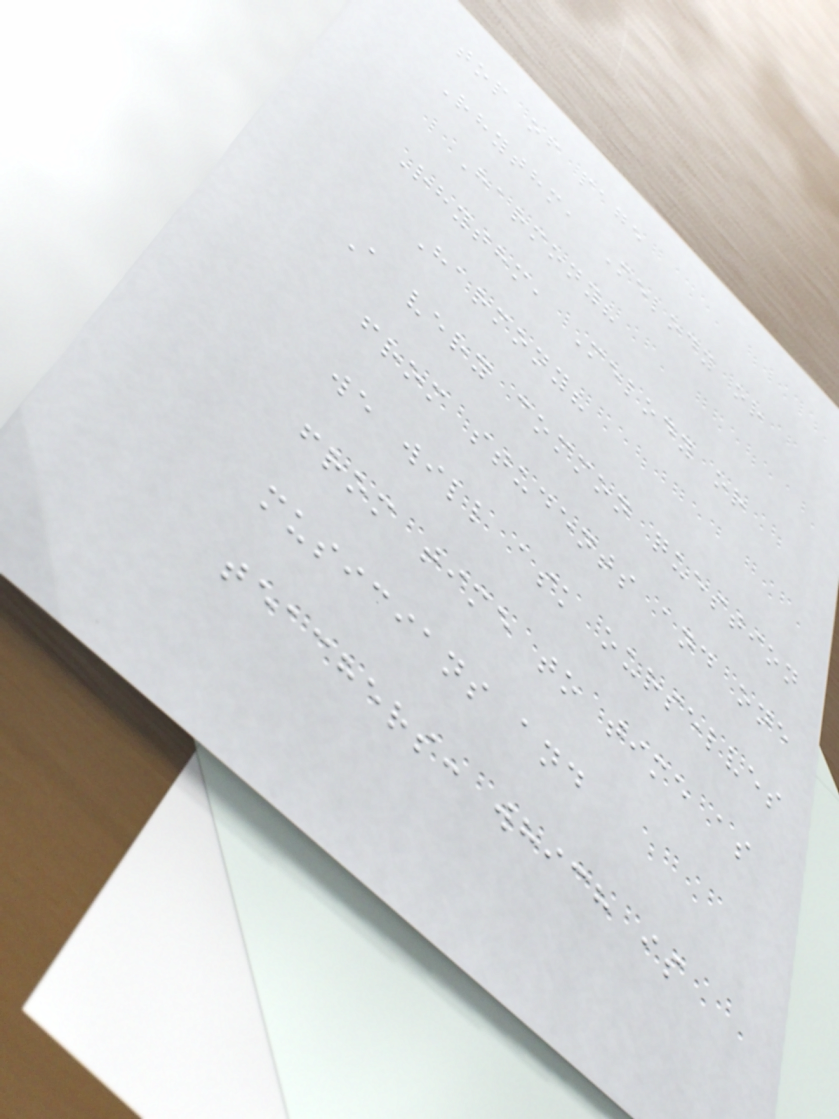top of page
Rhythm, Melody or
Harmony?
Rhythm, Melody or
Harmony?
A very common question
from students and one
we will ask ourselves
from time to time as
musicians and
teachers: which is
